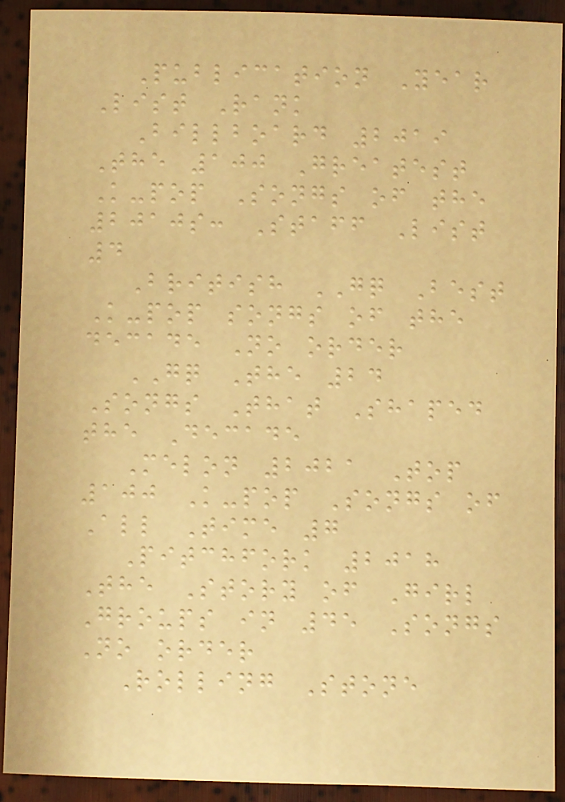Publication Year
List Rank
Billboard 2019
The 100 Greatest
K-pop Songs of the
2010s: Staff List
4
British GQ Best
K-pop songs of the
decade No order
GQ The 24
Songs That Shaped
the Decade
Melon 2021 Top
100 K-pop Songs of
All Time 7
Pitchfork 2018
The Story of Girl
Groups in 45 Songs
No order
Rolling Stone
